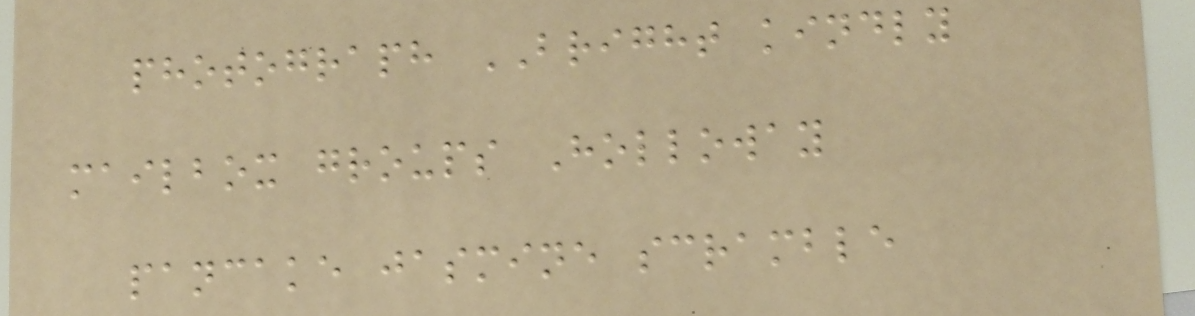photograph BRIGHT kindly
mailbox groups Holloway
pancake jasmine scramble
